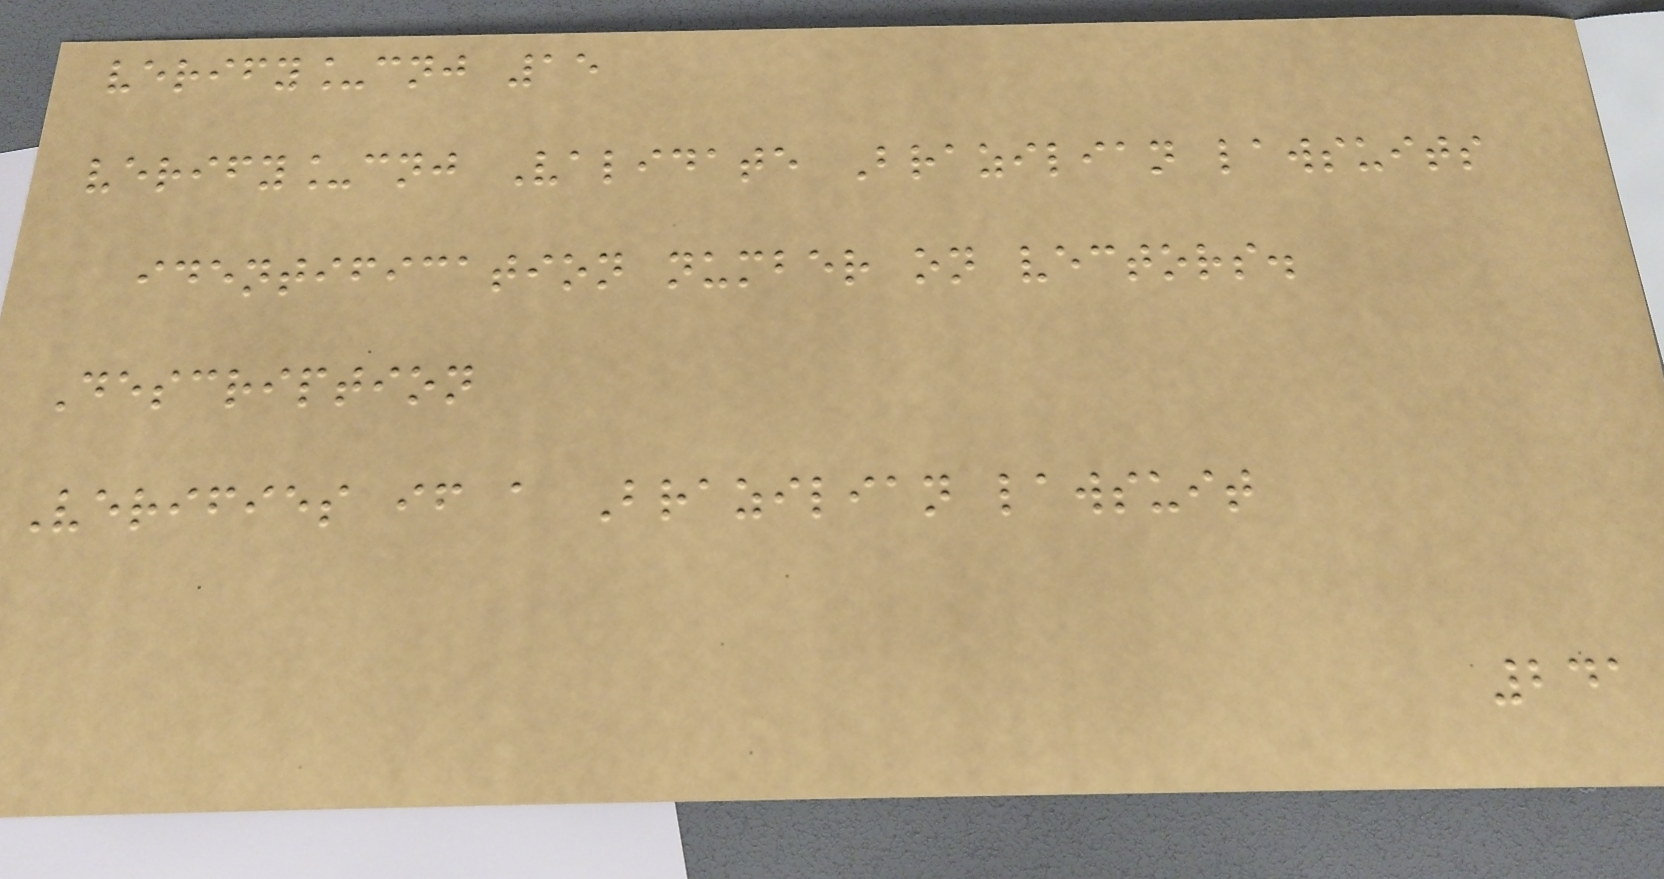verify_cnj 15
verify_cnj Validate Brazilian lawsuits
identification number on vectors.
Description
Verifies if a Brazilian lawsuit
241
